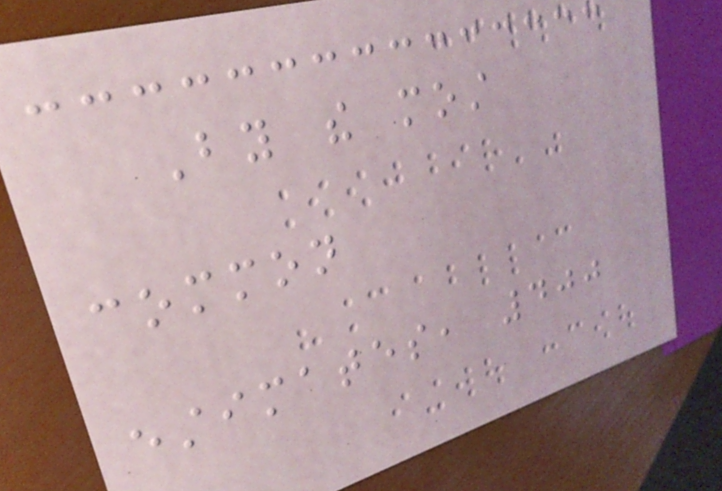By the most
common
estimates, 400
